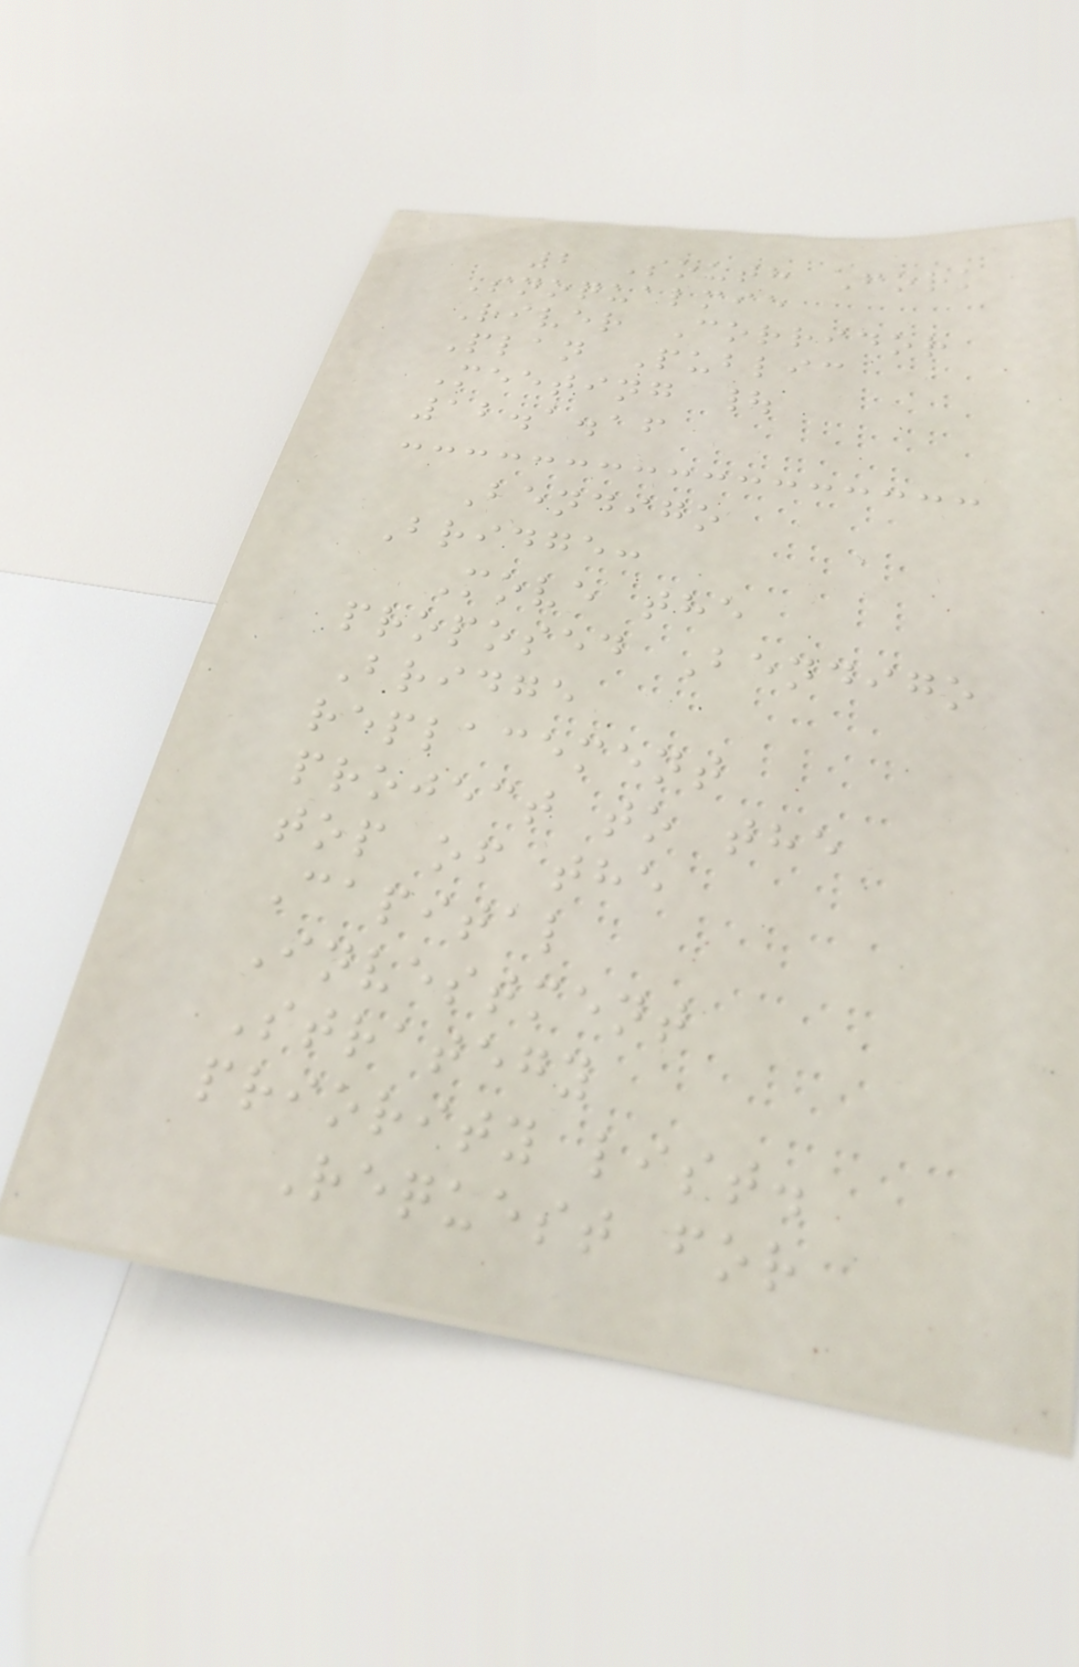2 South Fork
Snoqualmie
River Corridor
Plan Public
Meeting |
12.1.16
Bendigo
Bridge:
Move the
proposed Bendigo
Bridge
replacement
project to the
top of the
Capital
Investment
Strategy
priority list.
Request for
